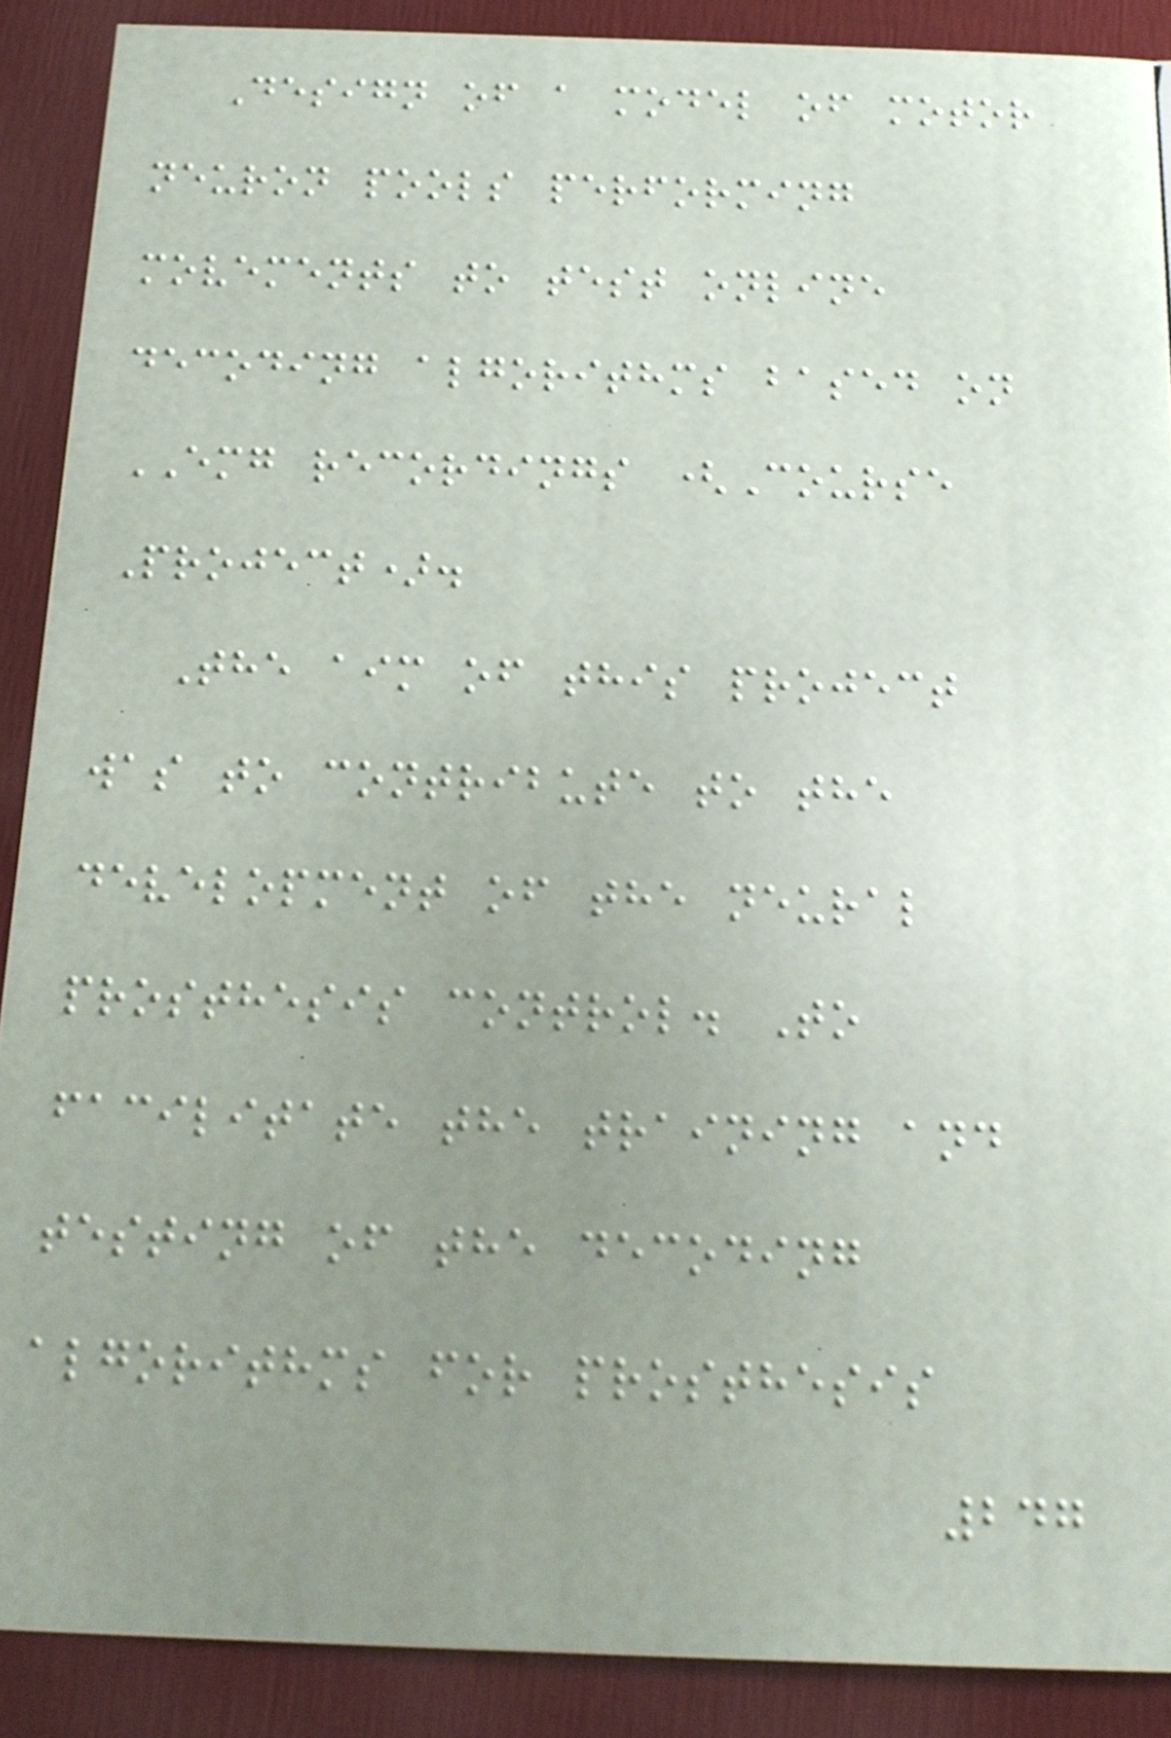Design of a model of motor
neuron pools performing
movements to test online
decoding algorithms based on
EMG recordings (Course
Project).
The aim of this project
was to contribute to the
development of the neural
prosthesis control. To
facilitate the training and
testing of the decoding
algorithms for prosthesis
247
